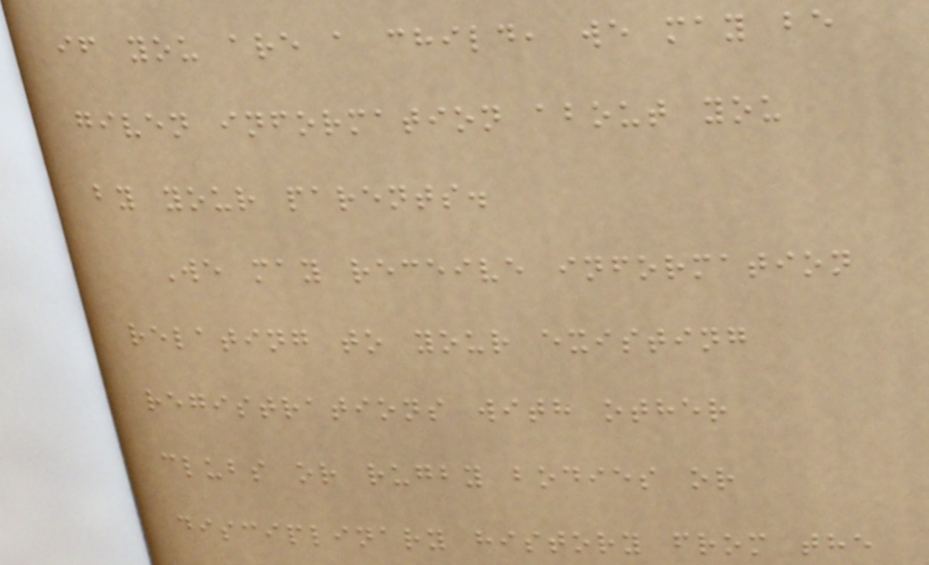if you are a child, we may be
given information about you
by your parents.
We may receive information
relating to your existing
registrations with other
clubs or rugby bodies or
disciplinary history from the
